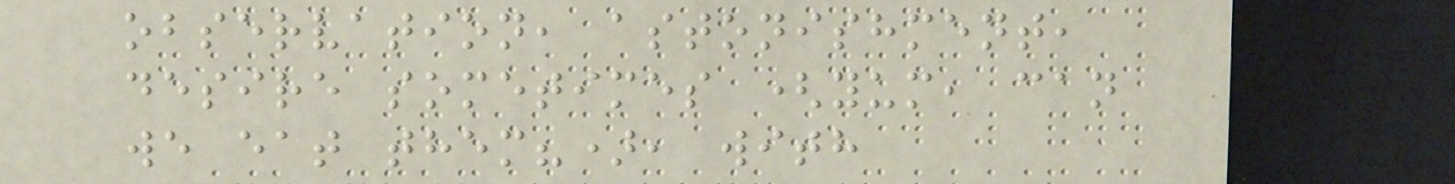observation, astonishment,
desire sometimes (yum, can
we eat them?), with
